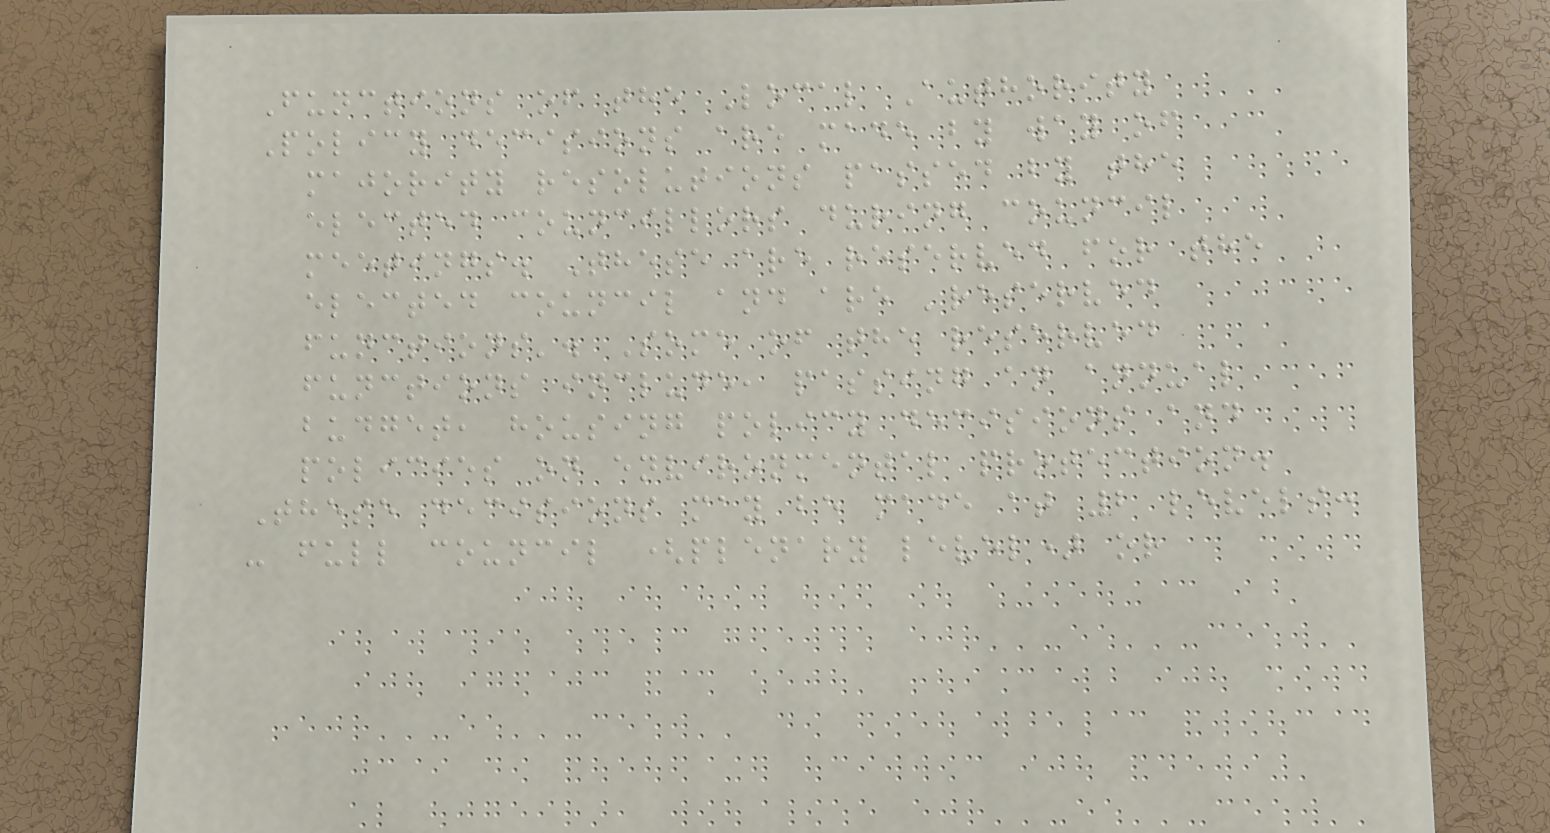Functions of the Local Authority
Policy decisions are made by way of
majority resolutions passed by the
elected councillors during council
meetings. These are reserved for the
elected council and are 'reserved
functions'. Some of the reserved
functions include, passing an annual
budget, housing policy decisions and
policies on environmental protection.
These decisions may be made at 2 levels:
- full council (plenary level) or
